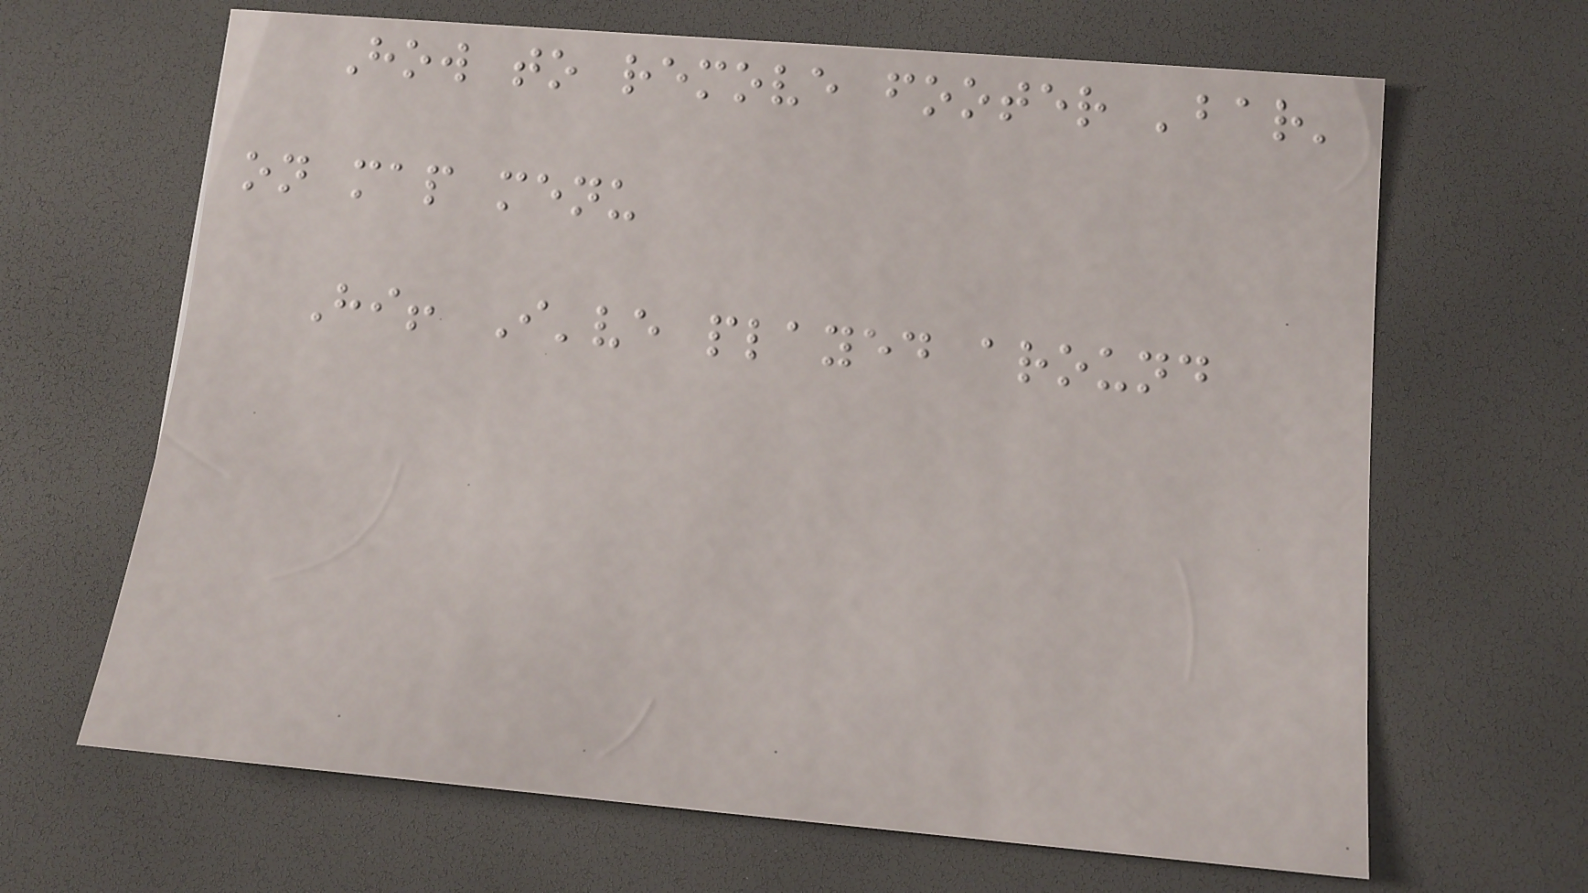How to remove footer 'bar'
on map menu
Hi! I've played around
